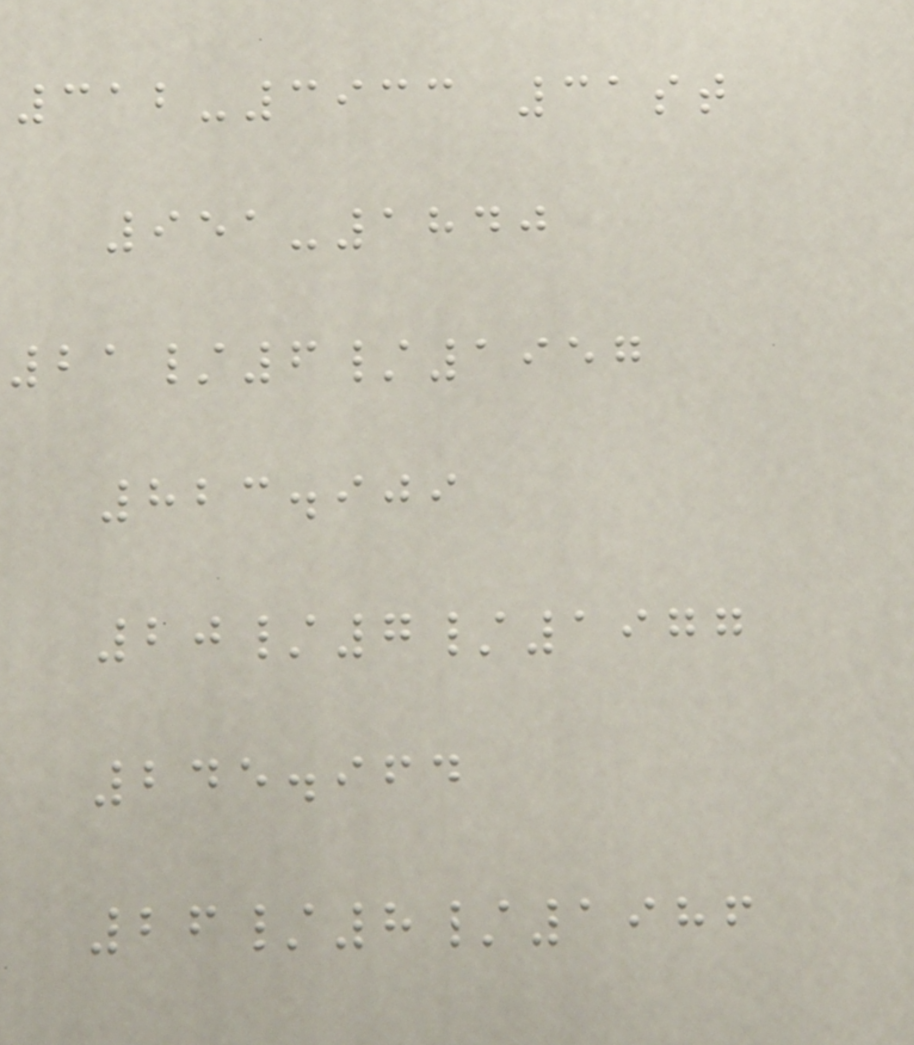312-3933 31st
951-1840
21/6/1957
823.909
20/7/1977
245.964
26/8/1986
